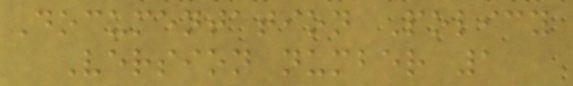Documentation Policy
Version number 1
